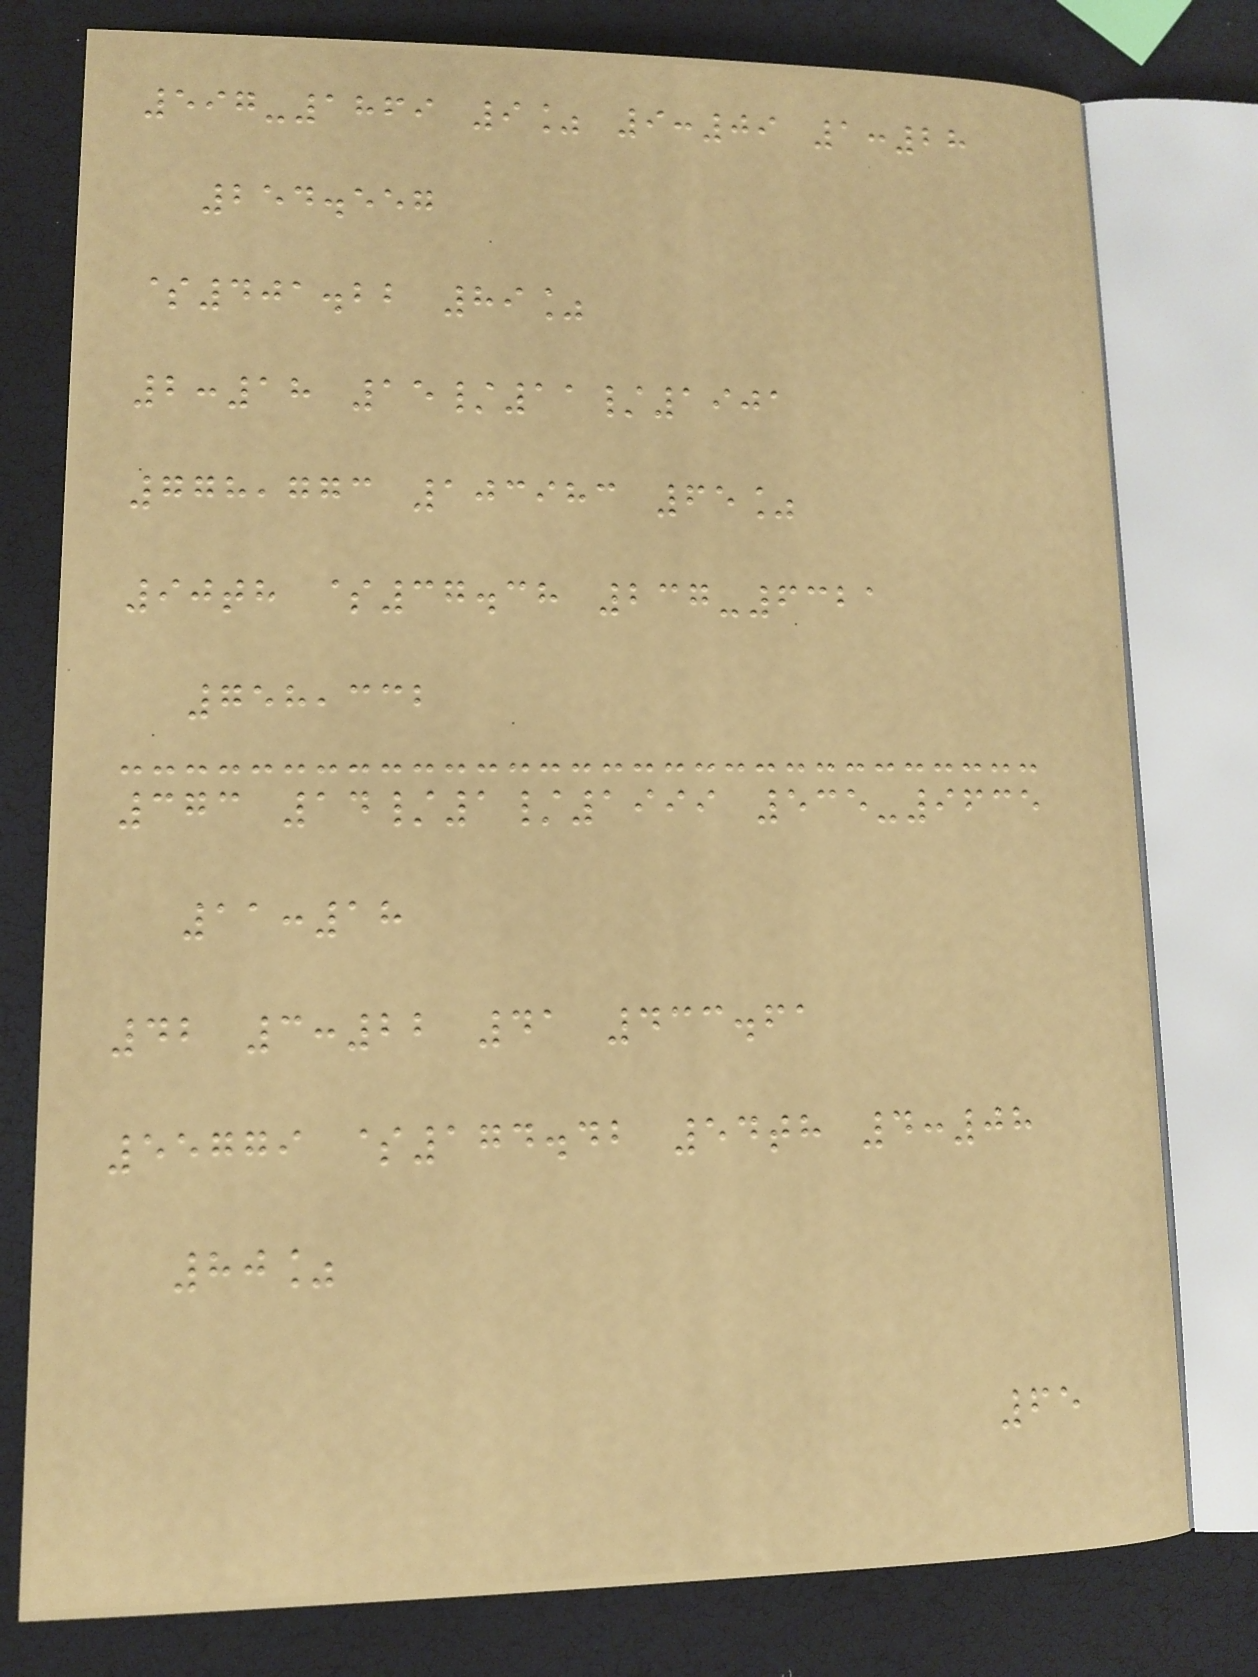597-1869 9% 9:09 1:28
254.557
$401.22 89%
2:18 15/11/1901
778,773 103983 65%
90th $37.38 237-6321
758,332
373 14/1/1999 535-9635
11:18
42 3:22 41 433.61
55779 $174.42 54th 4:08
80%
65
